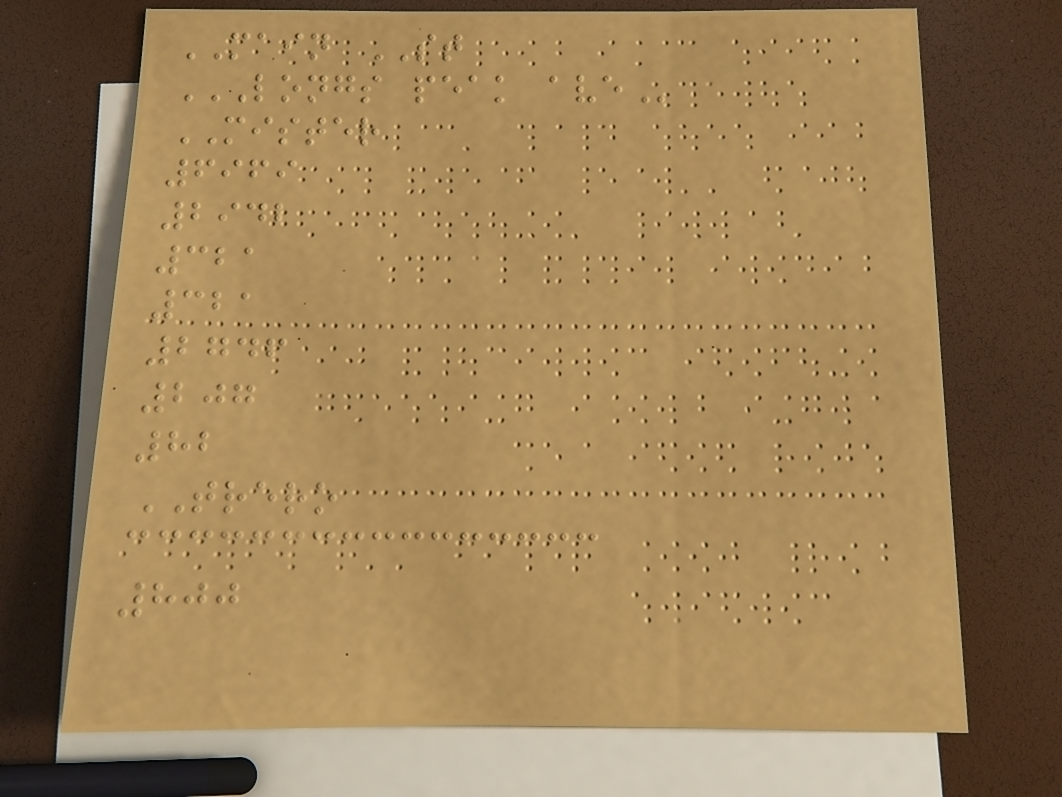MAIN ST
LONGS PEAK AVE
MISTER
6969
2942
321
321
2746
207
82
TRERO
800
